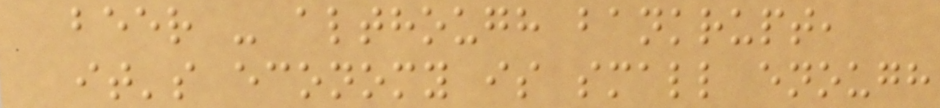beer - although bankrupt,
it's economy is small enough
